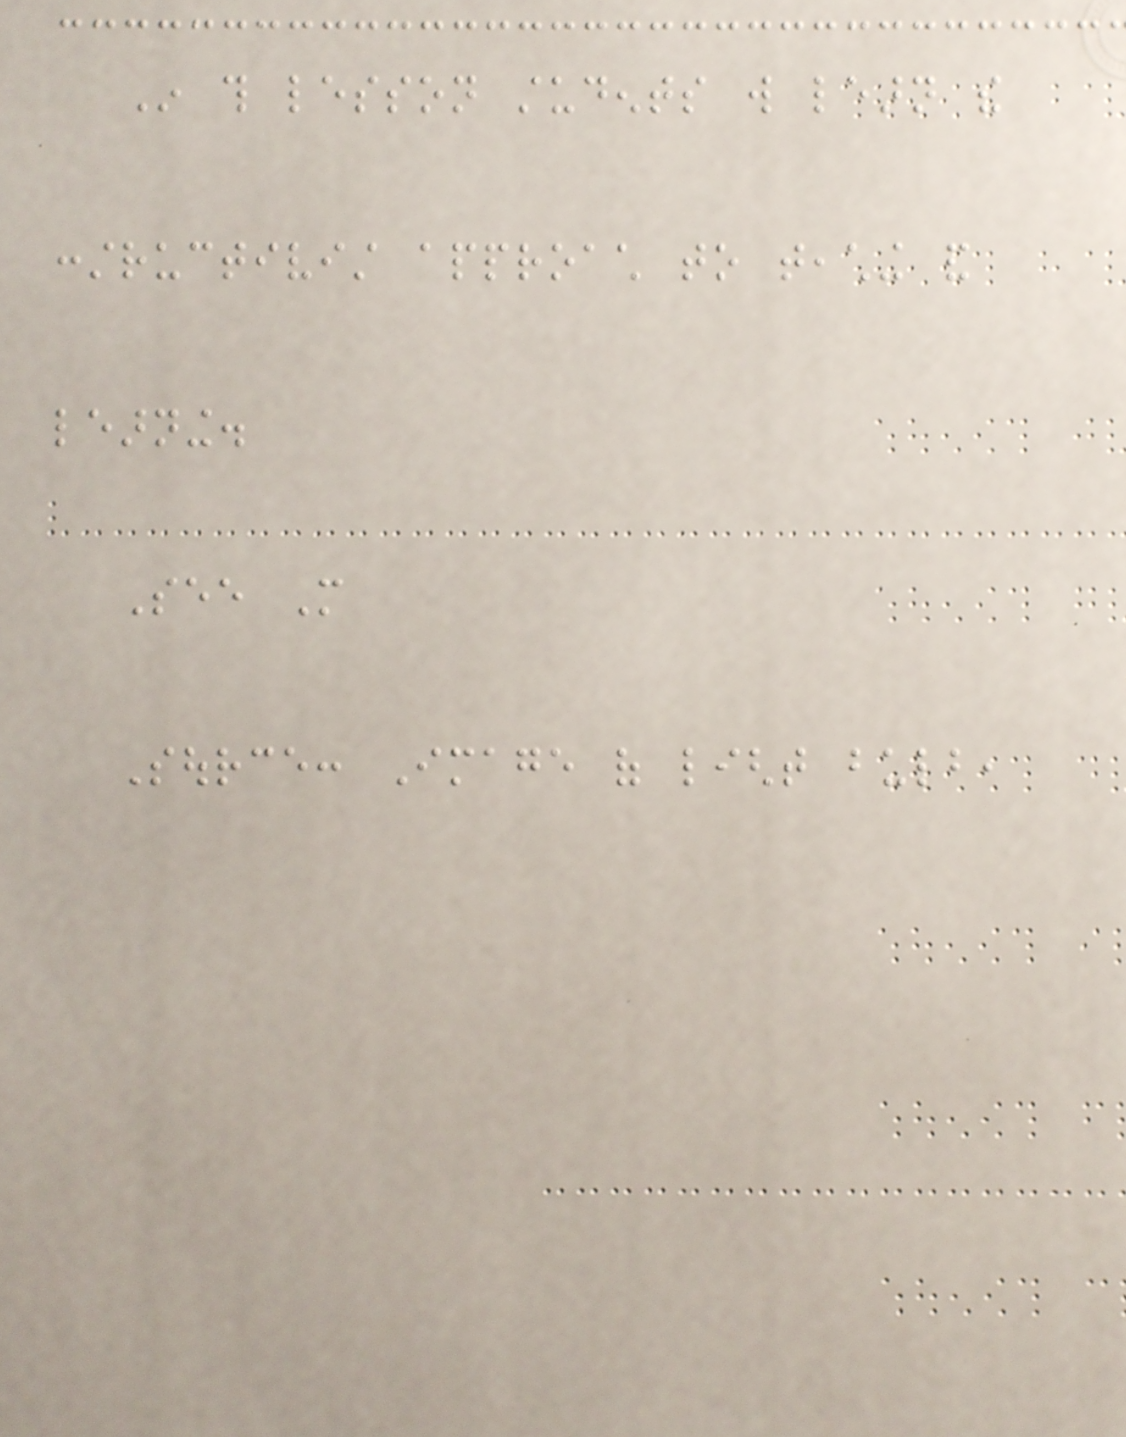In this lesson students will learn the
constructivist approach to teaching and
learning.
See More
Source: Image of light bulb,
